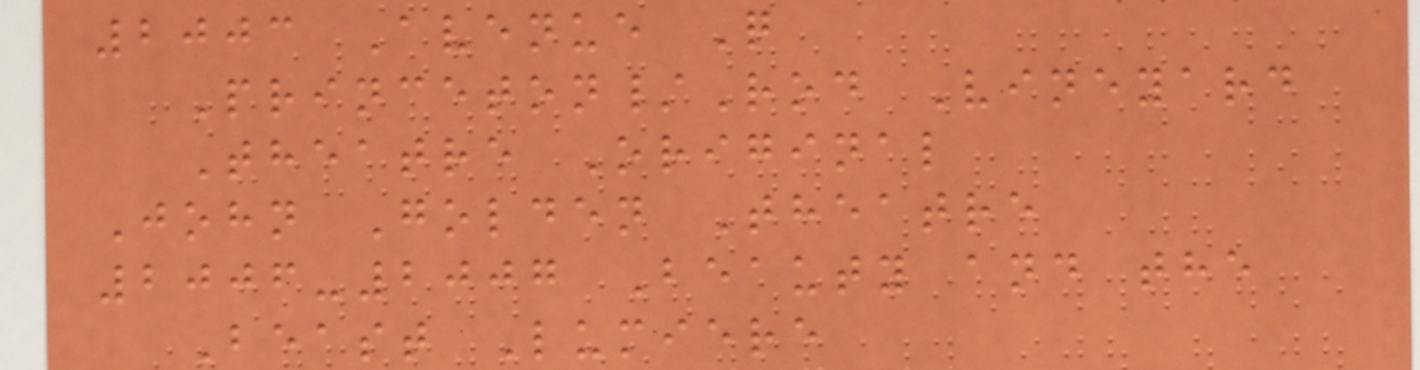2003 Avenue Q
Princeton/Rod Vineyard
Theatre Original
John Golden Theatre
2006-2007 Beauty and the
Beast Lumiere
